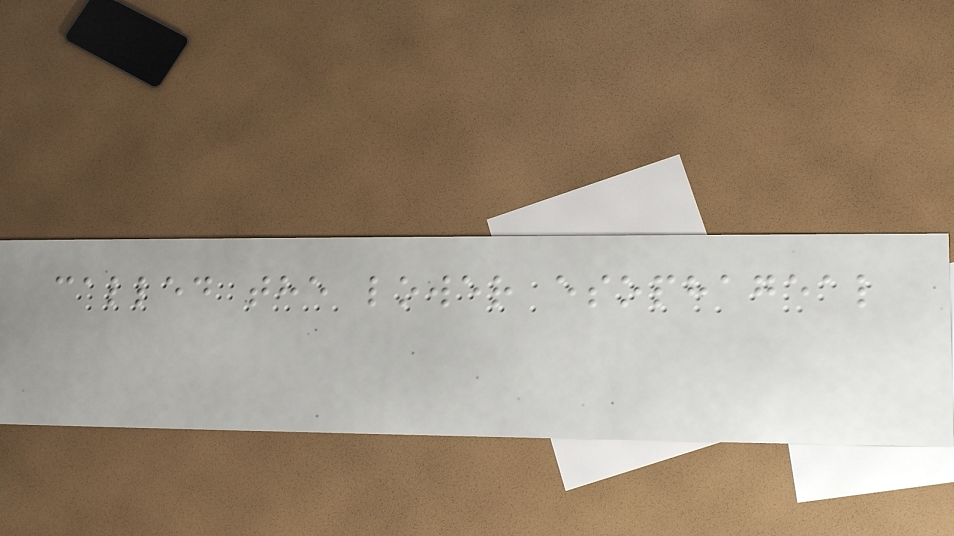called the lower esophageal
